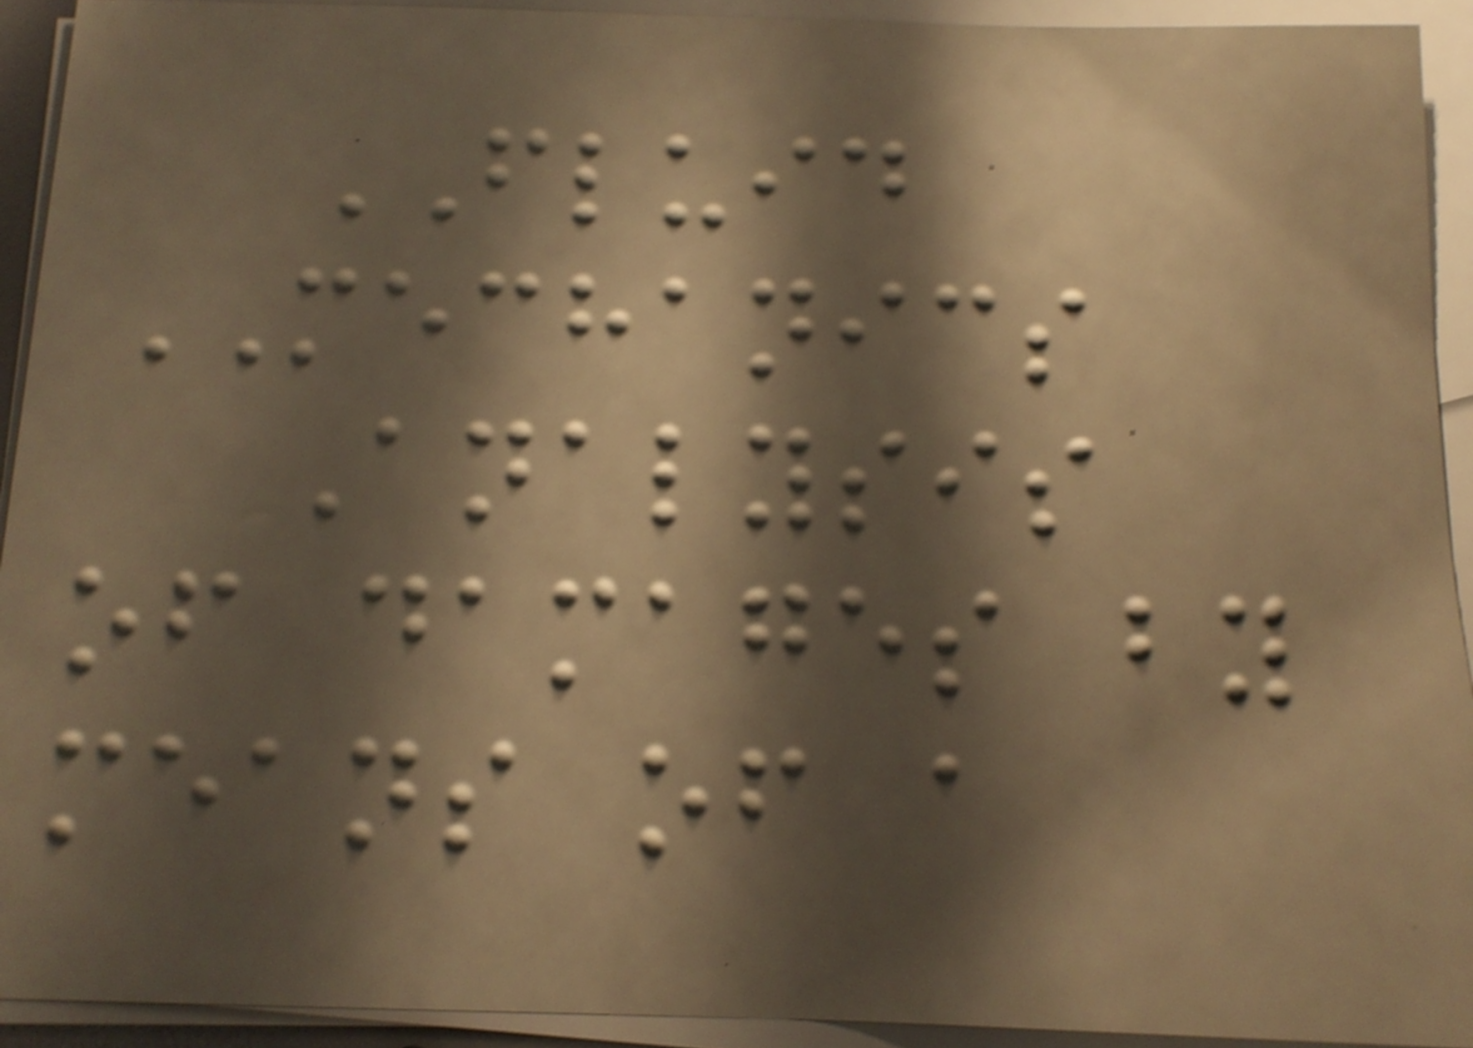FLUID
MECHANICS
Analysis
of damages by
means of a
